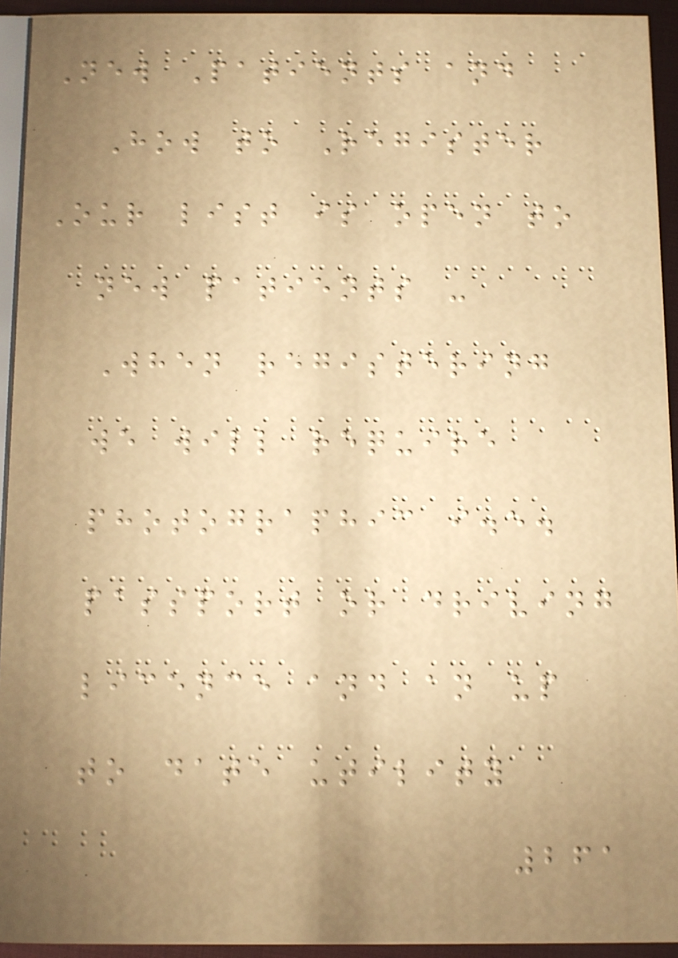New Patients and
How to Register
Our list is open to
new patients -
When registering
we will require
photographic i.e.
passport or driving
licence and an up
to date utility
261
